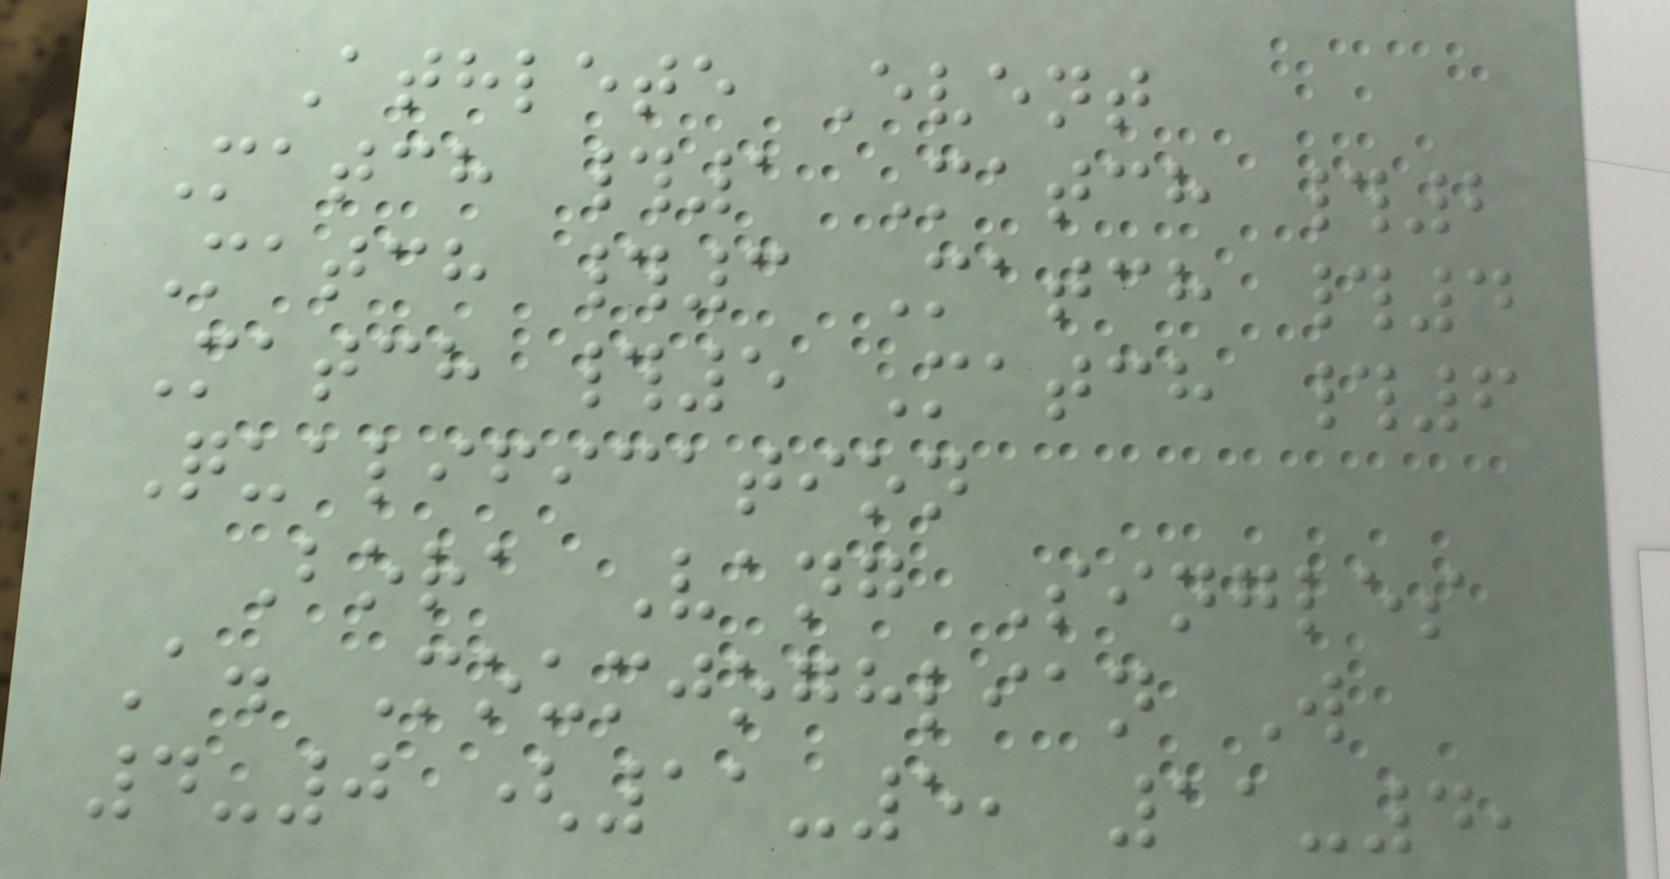Athlete Event
Match #1 Match #2
Match #3 Match #4
Match #5 Match #6
Qualification
Bora Vang Singles
A. Moumjoghlian W
4-0 (11-5, 11-4,
